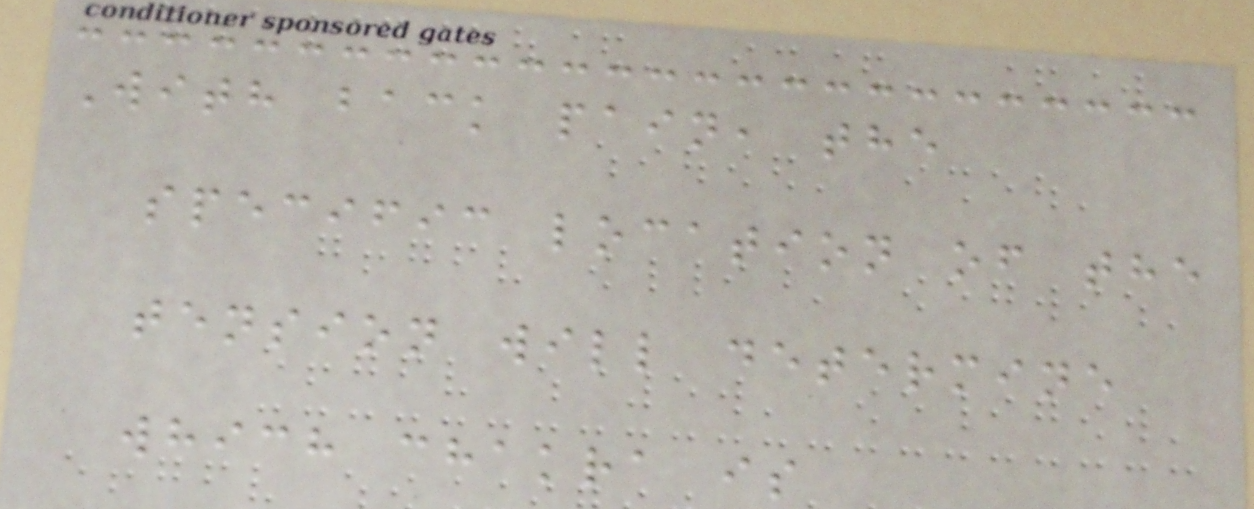With back pain, the
specific location of the
tension will determine
which chakra is
